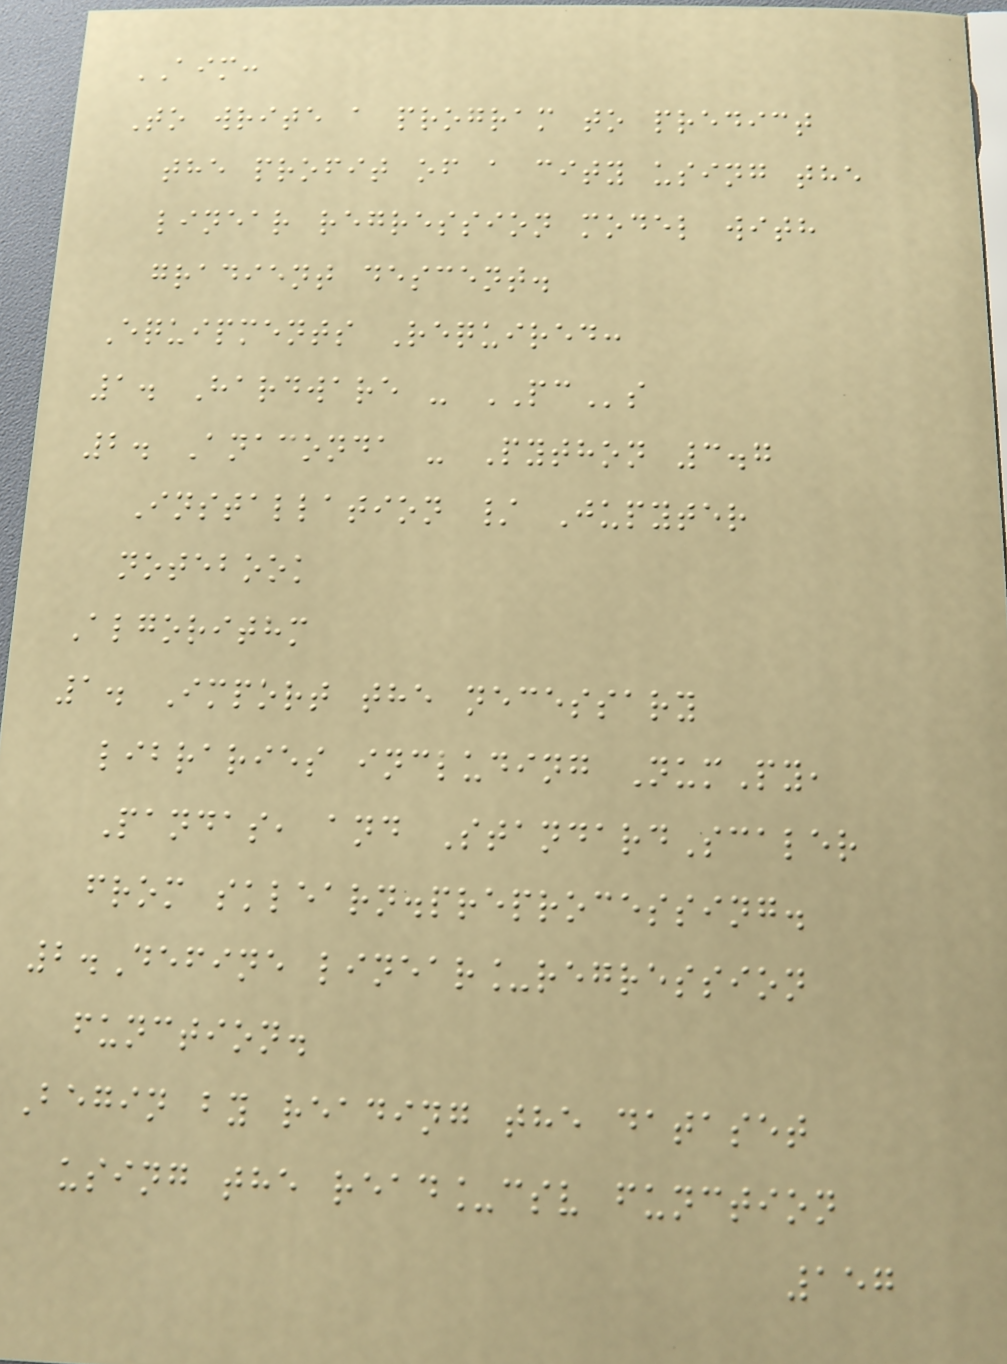AIM:
To write a program to predict
the profit of a city using the
linear regression model with
gradient descent.
Equipments Required:
1. Hardware - PCs
2. Anaconda - Python 3.7
Installation / Jupyter
notebook
Algorithm
1. Import the necessary
libraries including NumPy,
Pandas, and StandardScaler
from sklearn.preprocessing.
2.Define linear_regression
function.
Begin by reading the dataset
using the read_csv function
157
